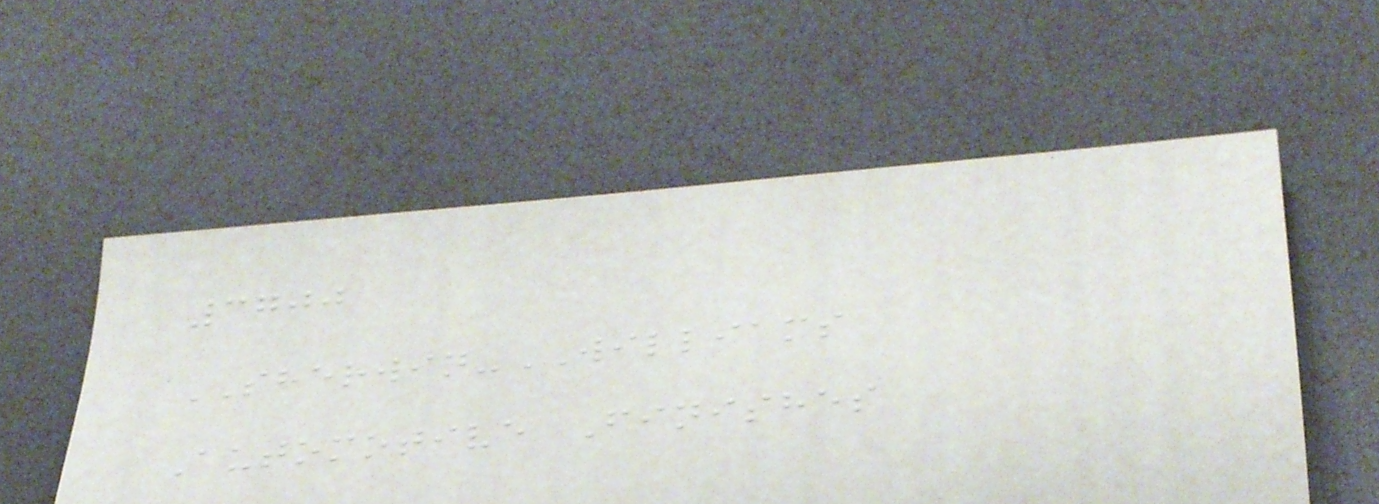3700
SHERWIN-WILLIAMS
Automotive Finishes
